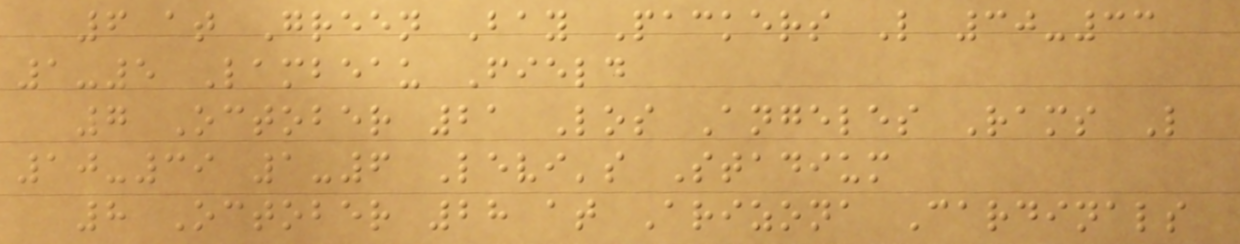6 at Green Bay Packers L 30-33
1-5 Lambeau Field
7 October 21 Los Angeles Rams L
10-39 1-6 Levi's Stadium
8 October 28 at Arizona Cardinals
